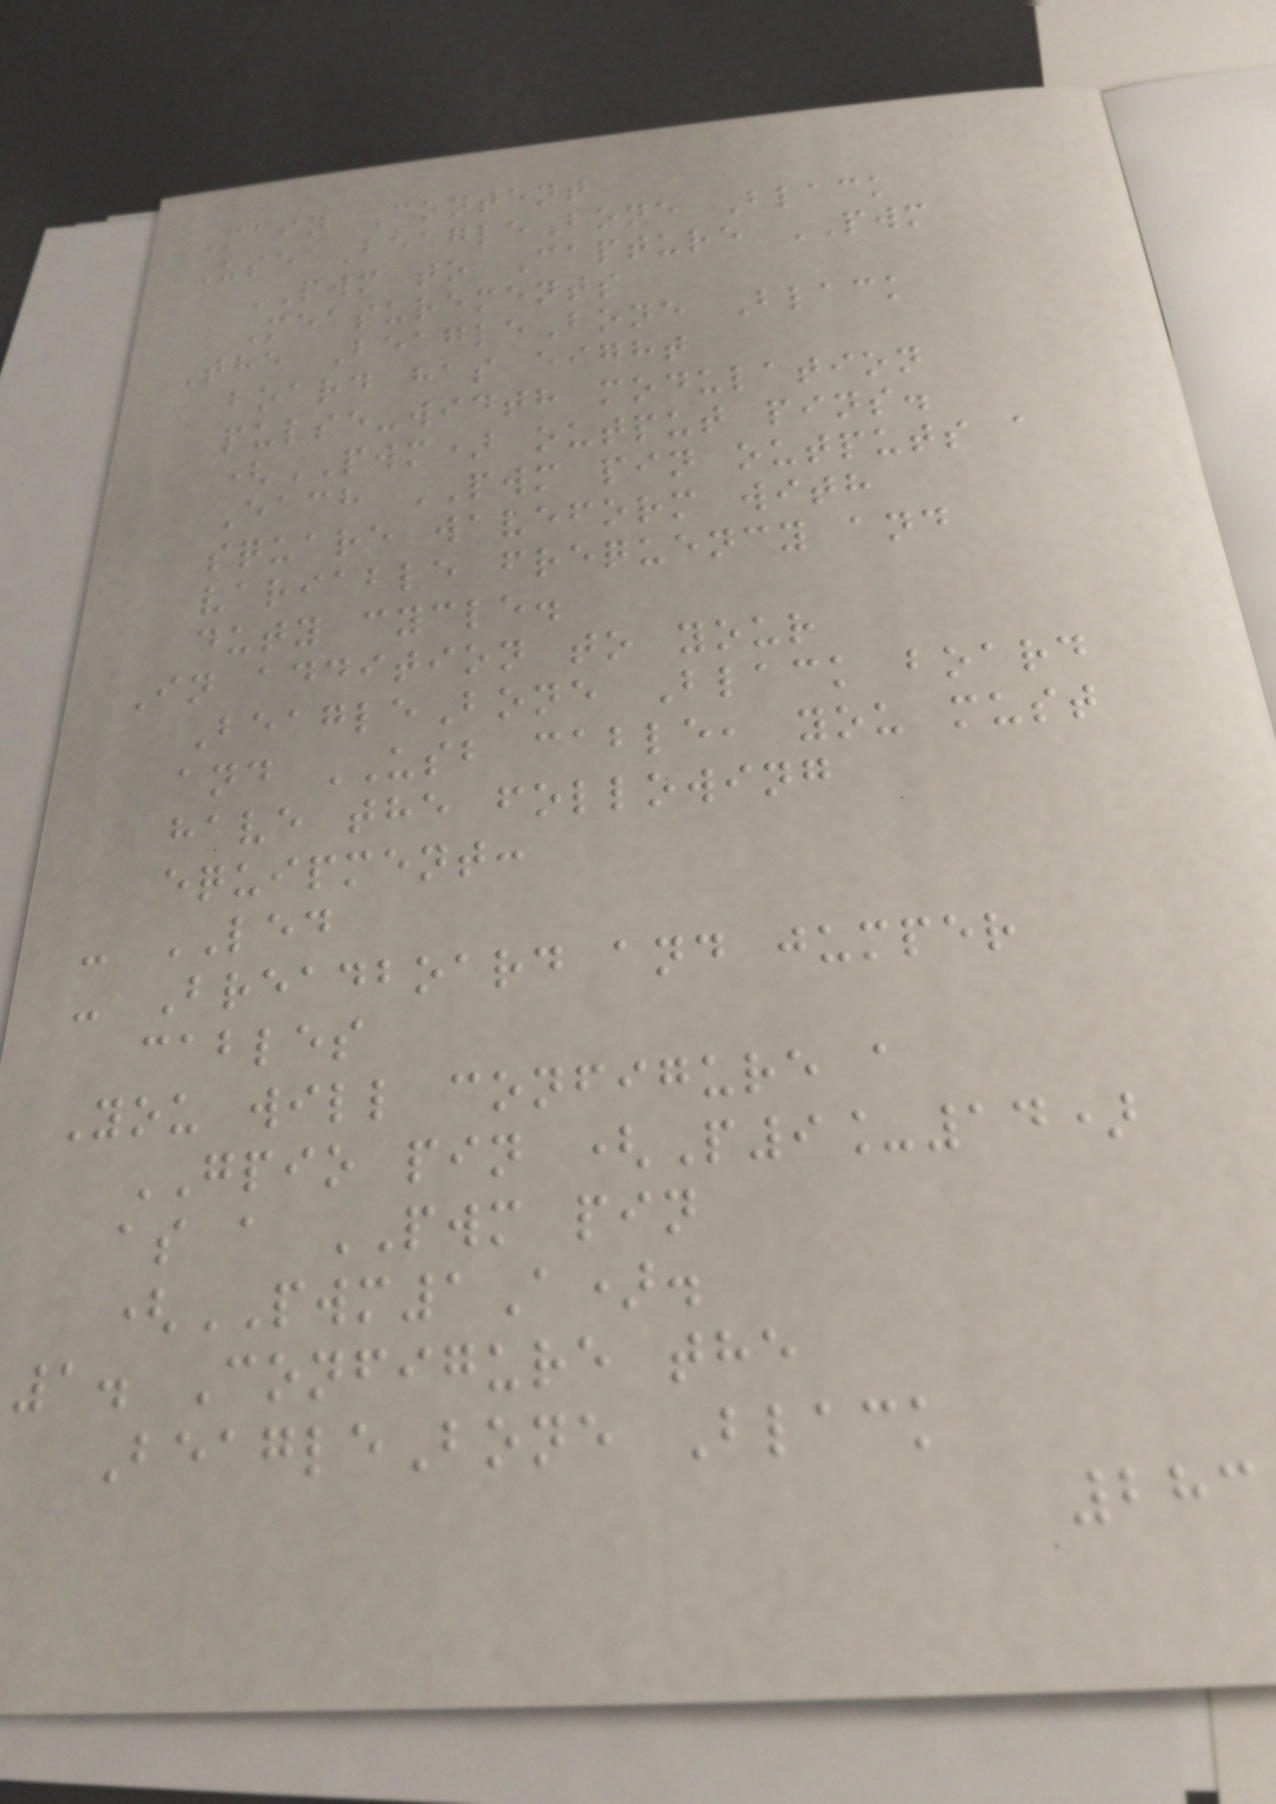Main Content
Use BeagleBone Black
PWM to Capture PWM
Measurements
The BeagleBone Black
board has eight
pulse-width modulation
(PWM) output pins.
Each PWM pin outputs a
square waveform with
variable frequency and
duty cycle.
In addition to your
BeagleBone Black board
and USB cable, you must
have the following
equipment:
- LED
- Breadboard and jumper
cables
You will configure a
GPIO pin (P9_14)
as a PWM pin
(PWM1A).
1. Configure the
BeagleBone Black
283
